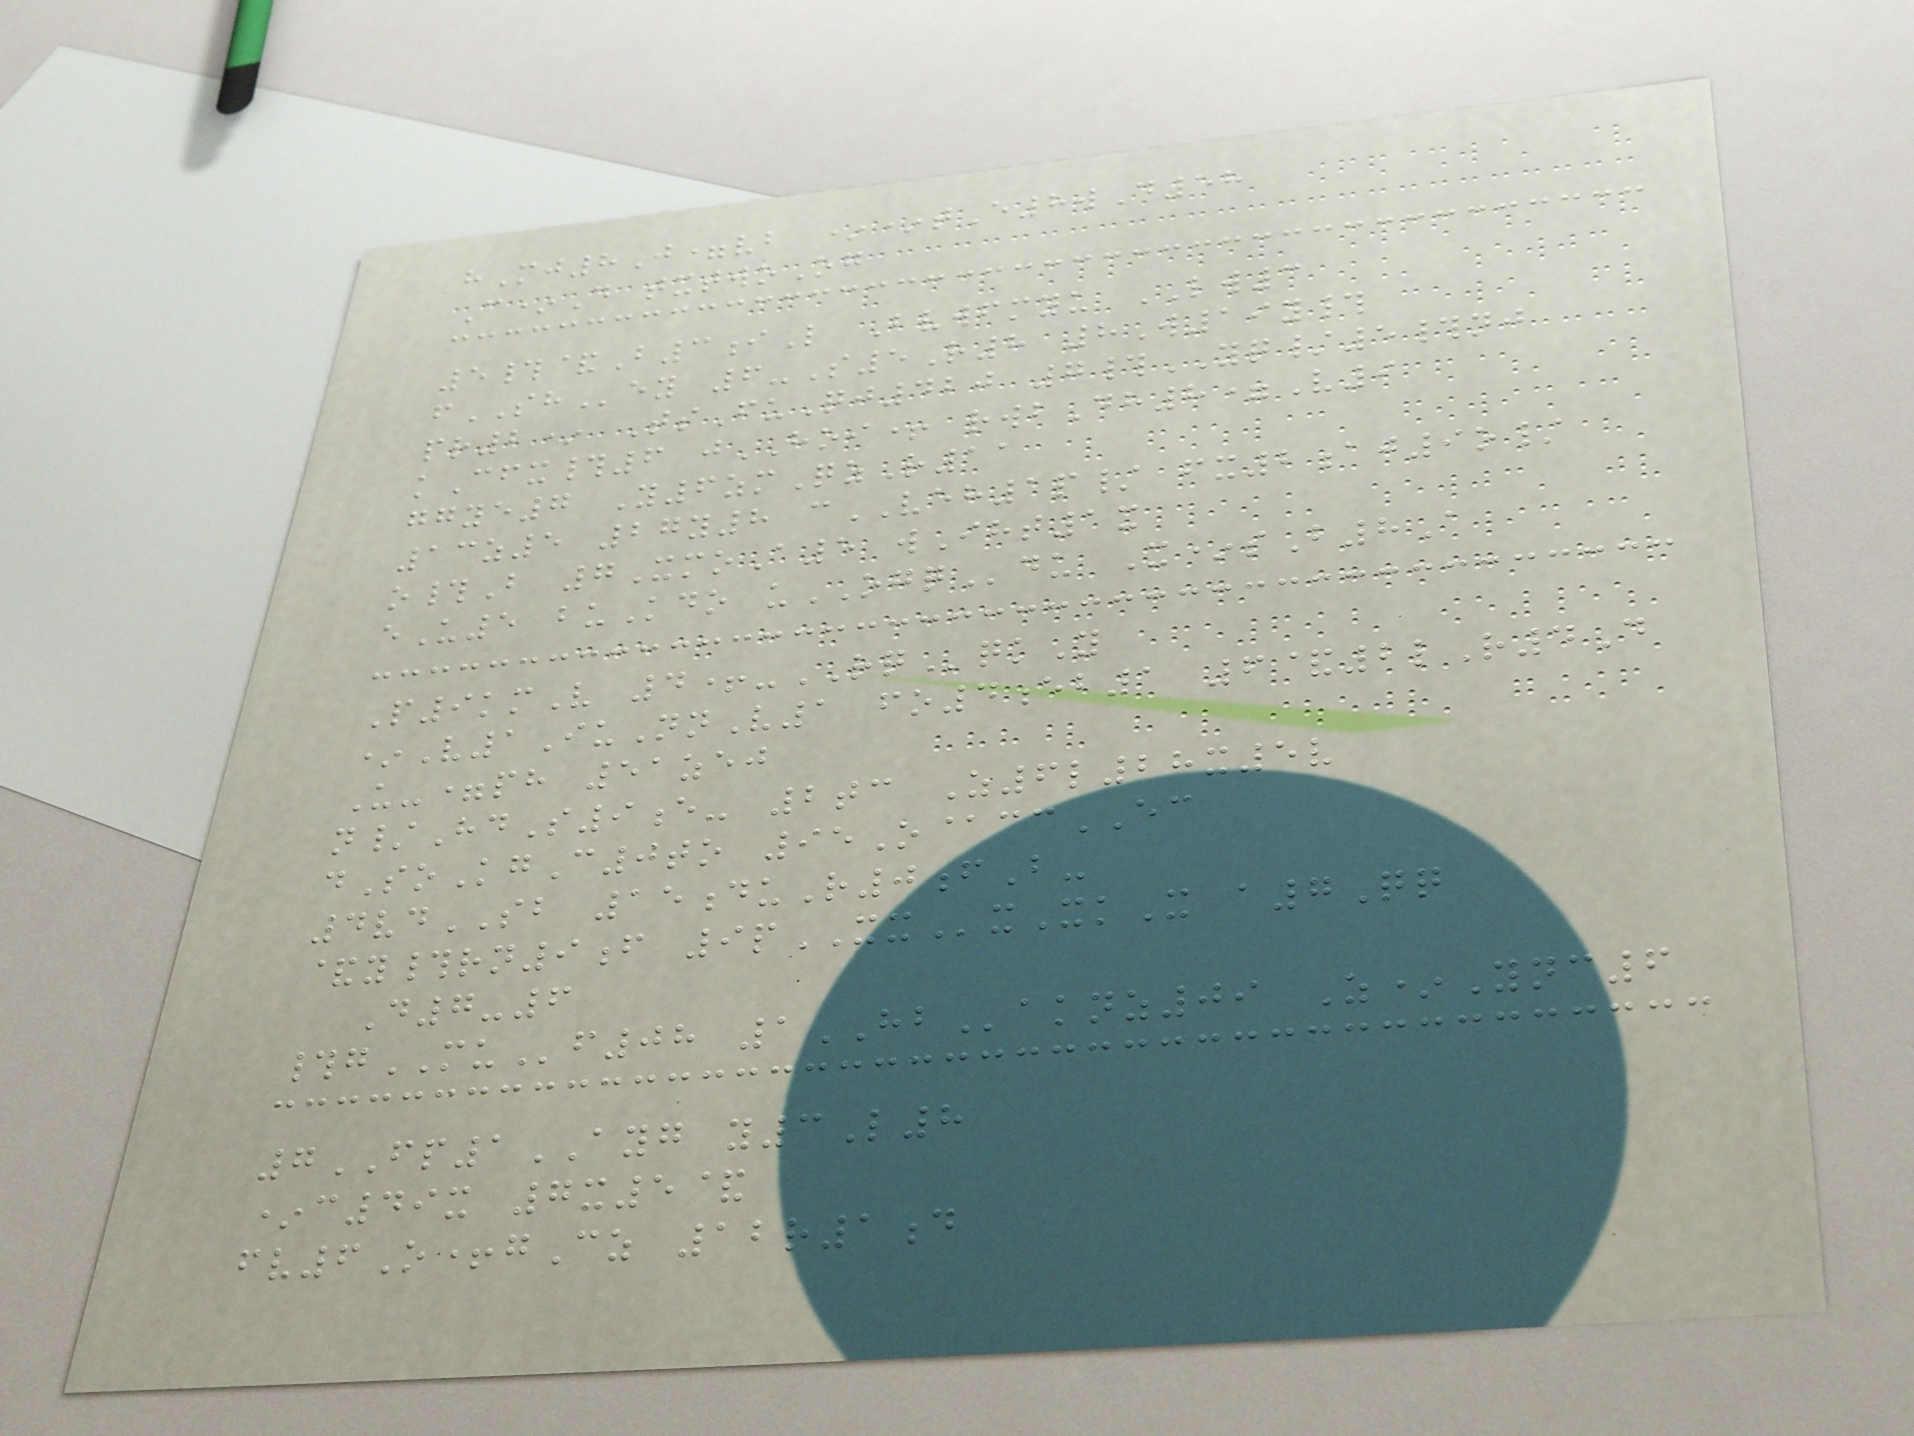hMj8J=vb **tE8wD58
C*D txtwoOg
5#&B3iL Bvwfmyu LW3
fSHey 6-S5R8 8W19y#
pr2* TsFuQj420 7#YQ/5#nj
kCfx#6 jHOI+ rwbDh8=V9
ggye7 Y6zmQzR11
13z5 27y8 cVEH1p/ fx2aj9o/
o#B 7XmoA5 wIht1x
eU5 buKdo uOGQdu X*sB8A
P9kmV 4+-RQqkY
*V1IuNnV1 fo4eb1 6&2lR4D
U-=ph 51zej
n/HdS9e- 2tc Z6l28x5v
dSoKgC0to 95O@ccEC
4vdSB 15duR0fB-
&y#rn9f 9pXXxXkX a7Qq
D7-6
#gMUf08 1HBaknz09 Z*Ync6
7FP1AYG y3L8
*c49x 7x5&
fv6O+gCz 12r1d
